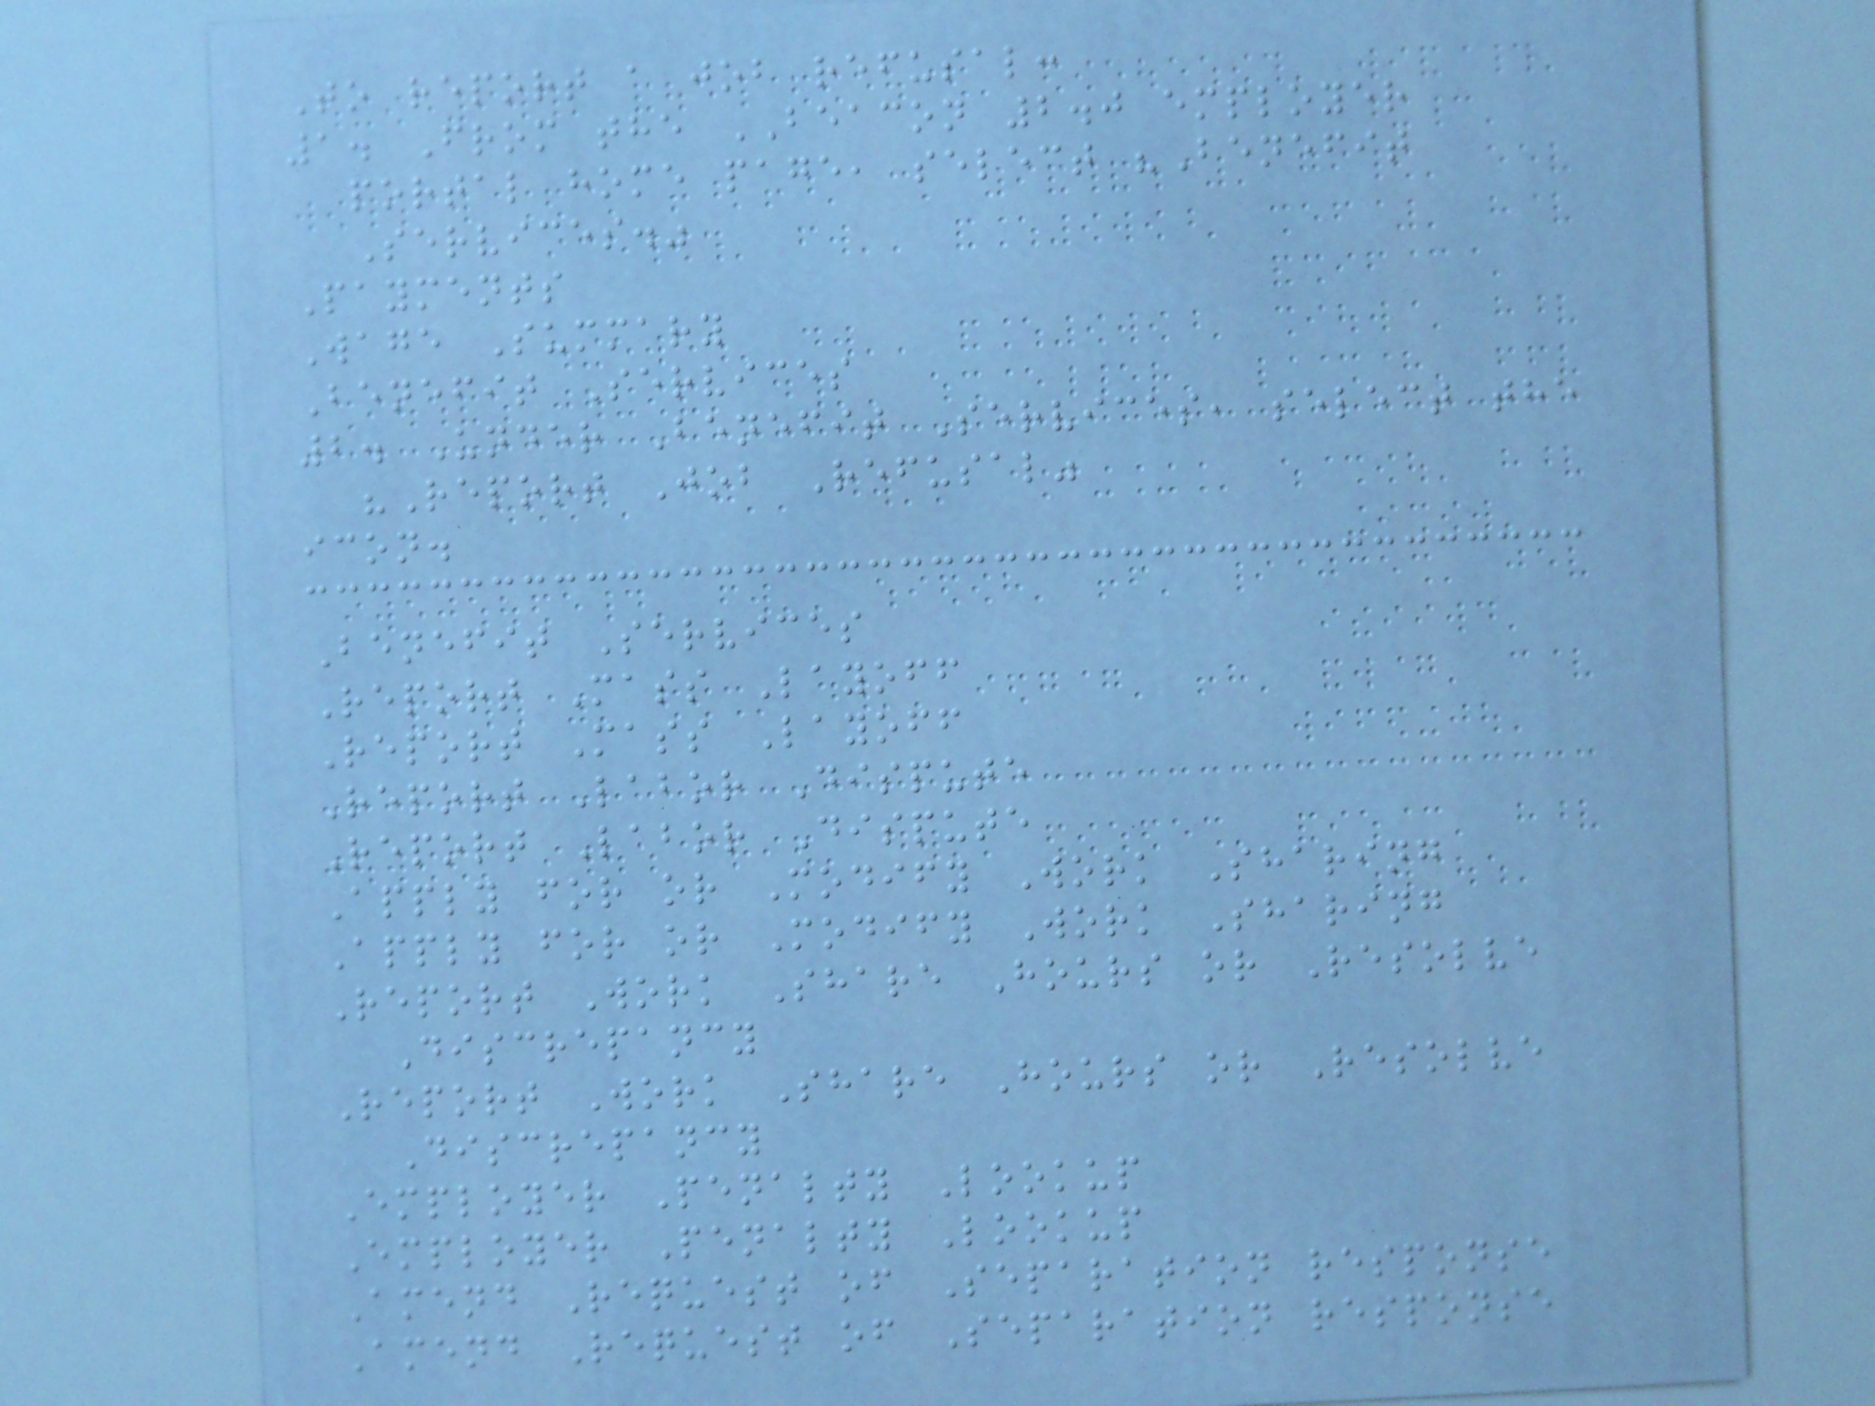To report a job refusal:
1. From the BEACON 2.0 employer
portal home page, select "Benefit
Services."
Payments
Wage Summary
Benefit Services
2. Under Benefit Services, select the
"Report Job Refusal"
icon.
Benefit Services
Report Mass Layoff
Report Mass Layoff
Report Labor Dispute
Report Labor Dispute
Apply for or Modify Work Sharing
Apply for or Modify Work Sharing
Report Work Share Hours or Resolve
Discrepancy
Report Work Share Hours or Resolve
Discrepancy
Employer Penalty Lookup
Employer Penalty Lookup
Amend Request of Separation response
Amend Request of Separation response
